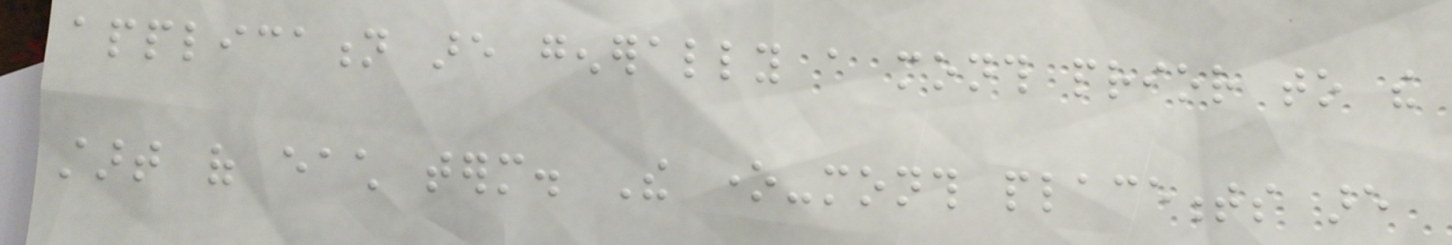application are generally a month prior to the
start of each term. The one-month placements are
